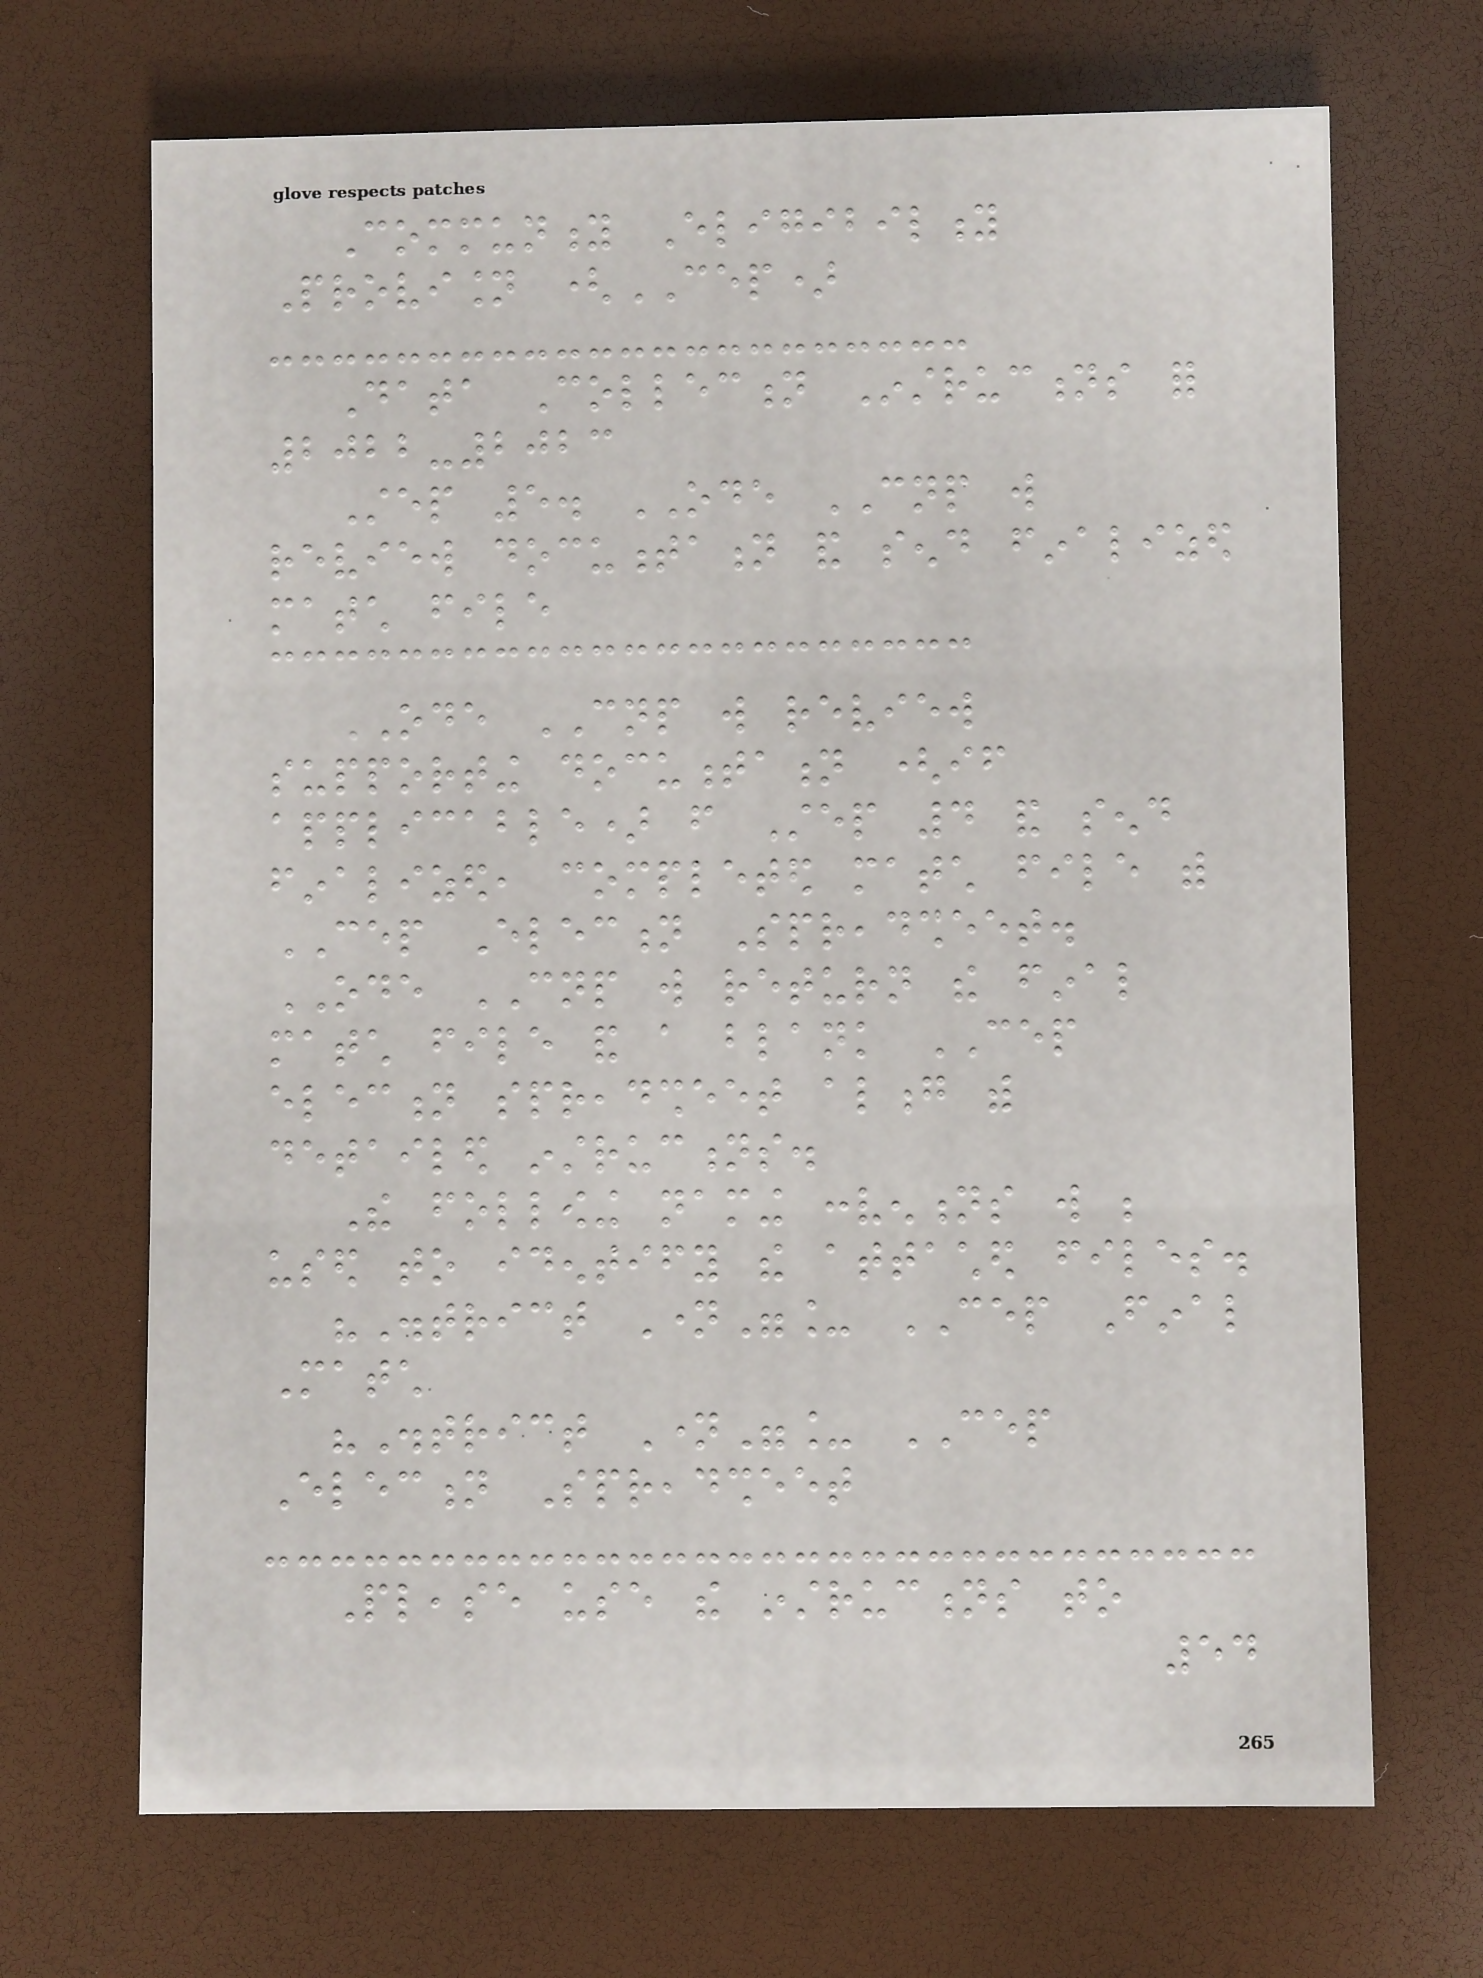Community Eligibility
Provision (CEP)
Data Collection Instructions for
2022-2023
Step 5. ODE CNP will
review documentation and send finalized
match file
ODE CNP will review
supporting documentation (if
applicable) from Step 4 and send
finalized, completed match file with
CEP Election Spreadsheet.
ODE CNP will return the final
match file and a blank CEP
election spreadsheet along with
detailed instructions.
The following naming conventions will be
used to identify the attached files.
"District Name"_ CEP Final
Match
"District Name"_ CEP
Election Spreadsheet
Please use the instructions to
54
